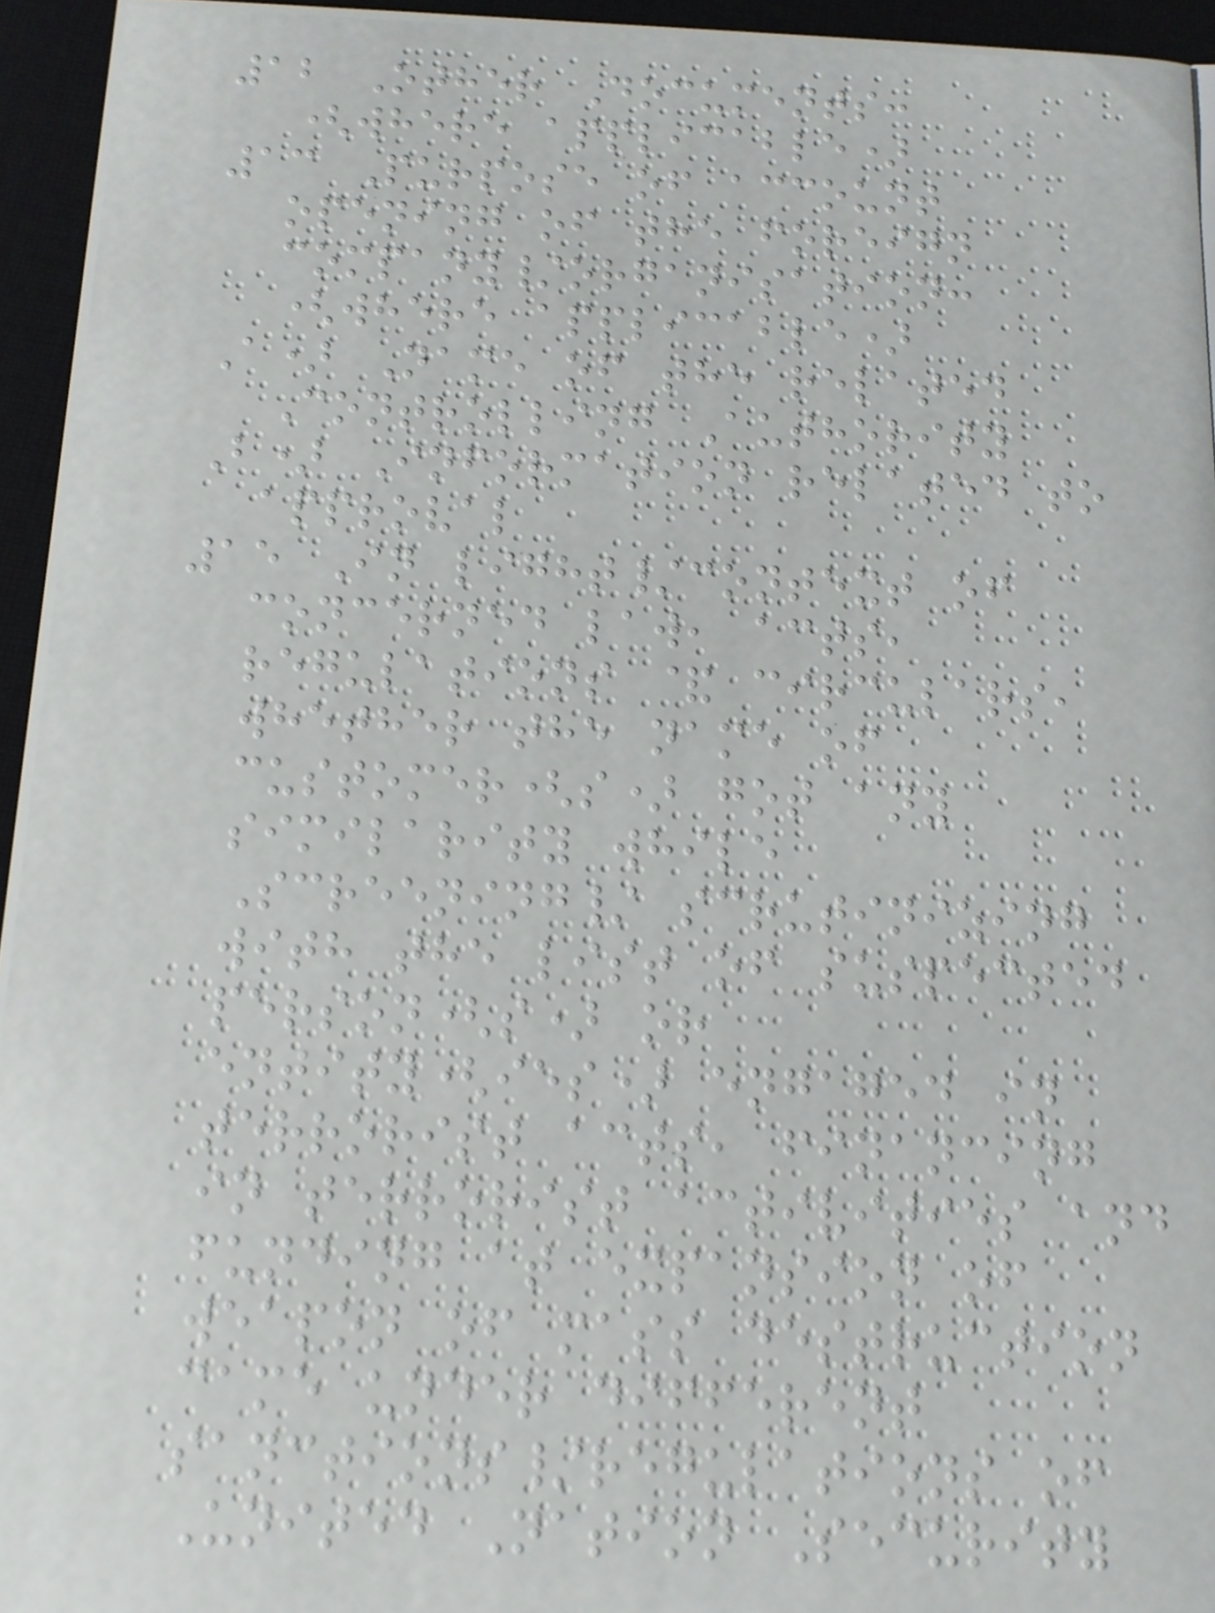12 Other Documents:
(where applicable)
13 Purpose of account
opening of the foreign
company/organisation:
(where applicable)
A) Name of the related
Controlling Authority
B) Information related to
approval
15 In light/context of
concerned law, acts,
regulations & circulars,
whether the name of
customer(s) got any
similarity while
Screening/ scrutinizing
with the list of suspected
person(s) or
entity(ies) engaged in
terrorist acts, financing
in terrorist activities and
funding at expansion of
weapon of mass destruction
came under different
sanctions/regulations of
United Nation Security
